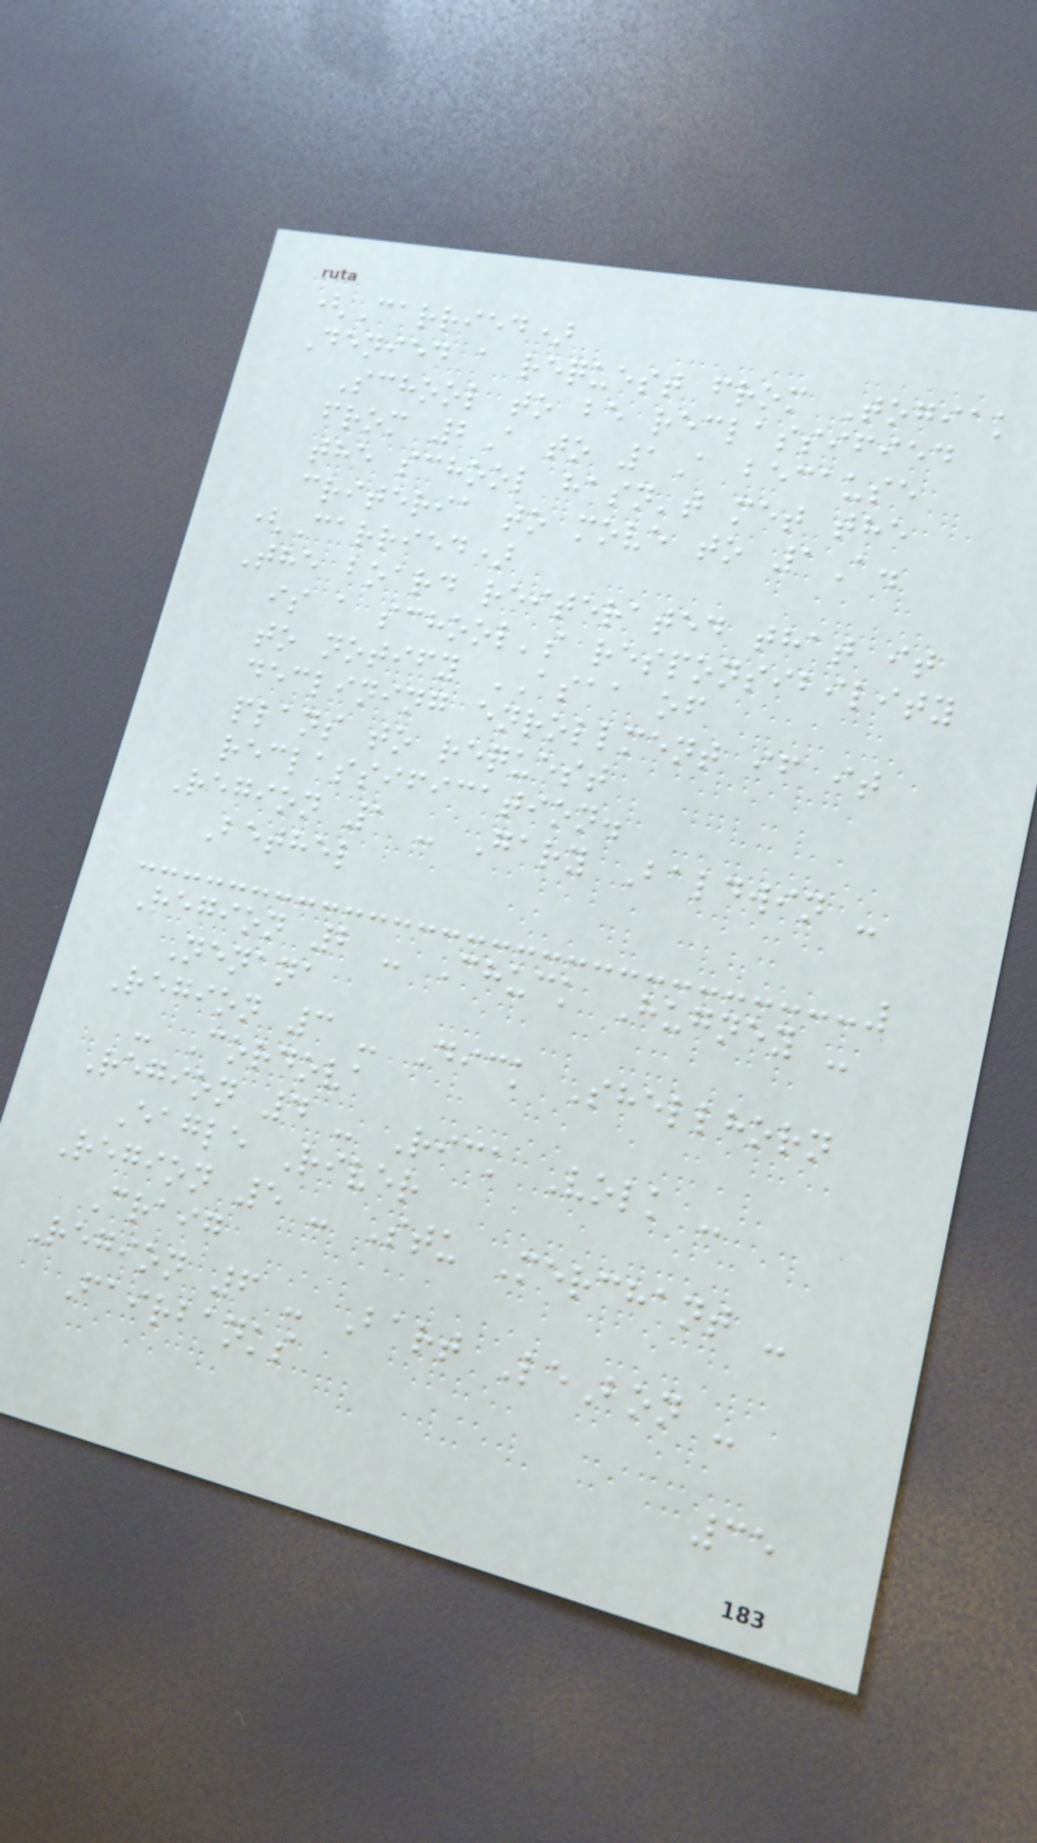(Carried)
Denied a request from Togiak
School to be reclassified
from 2A to 1A because
the school hasn't met the
criteria to move to 1A.
(Carried)
The board reiterated that it
is a school's responsibility
to notify ASAA of
declining enrollment if it
plans to request
reclassification.
Region 1 - Gary Baldwin -
Bethel
Region 2 - Chuck Hugney -
Nenana
Region 3 - Dick Shellhorn
- Cordova
Region 4 - Rick Volk -
Eagle River
Region 5 - Stu Merchant -
Craig
Region 6 - Bart LeBon -
Fairbanks
35
